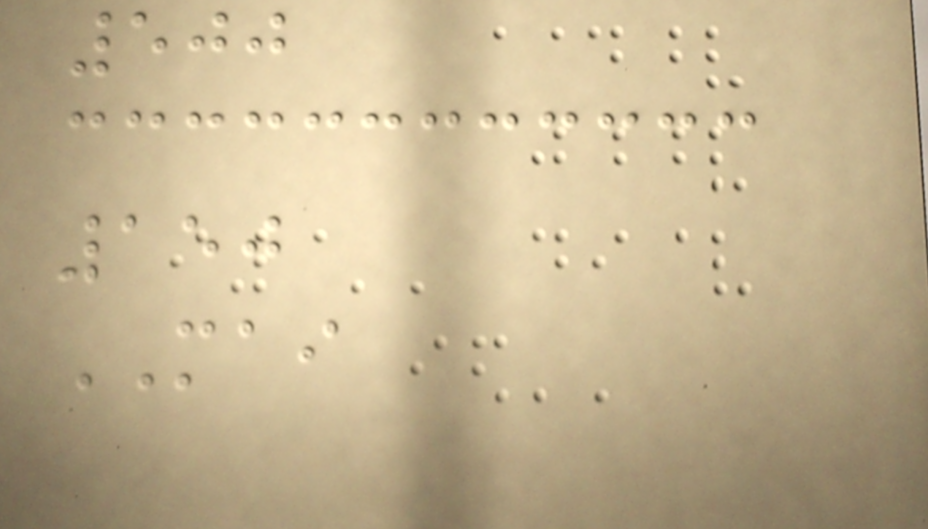500
150
MAI
